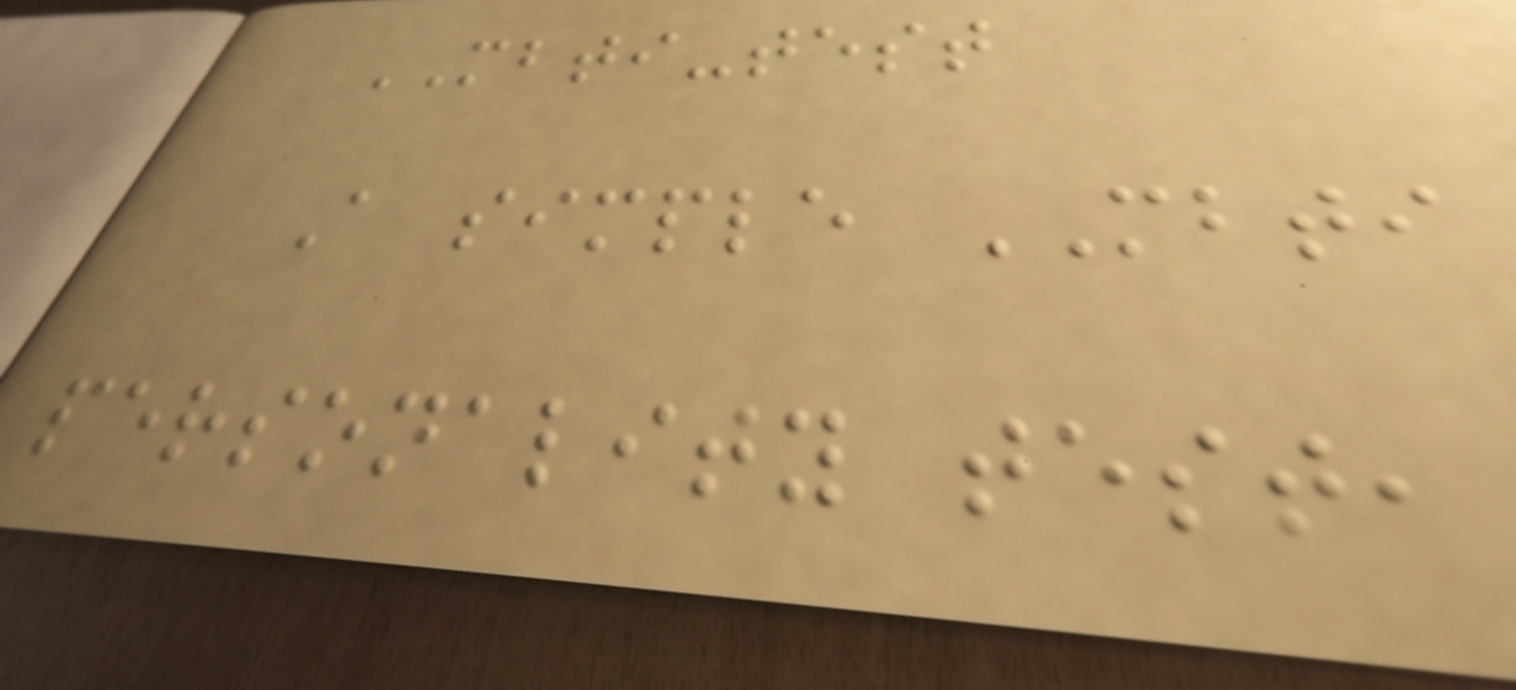MBTI-test
A simple MBTI
personality test,
